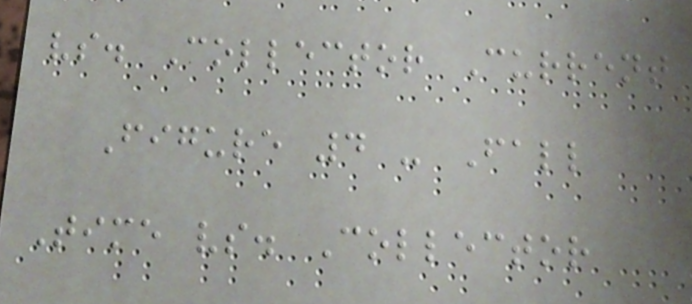vs. Collector Current
Figure 4 - Fall
Time vs. Collector
